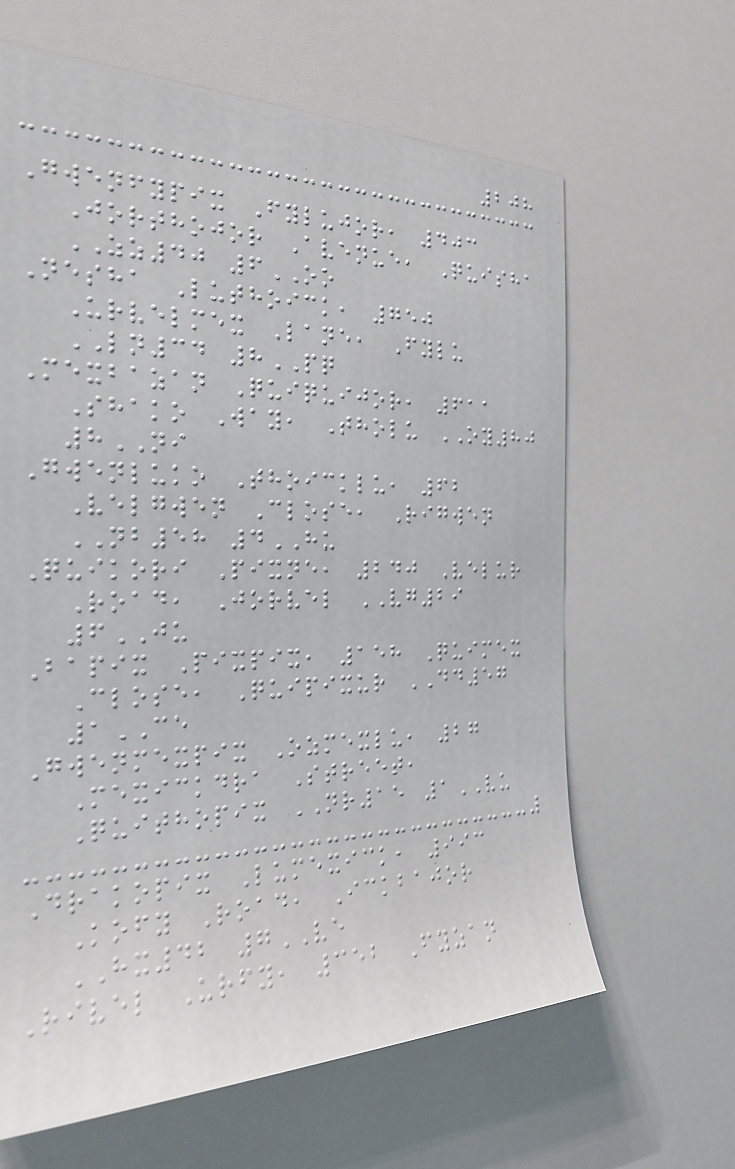208
Gwenfypix Fylujor, 403
Jorthojor Avenue, Quisha
ZZ40 6OO
Nesha Luthoick, 750
Urvelmex Lane, Fylu
LN34 8PQ
Mexbazan Quiquijor, 611
Shako Way, Tholu OY80
8NI
Gwenluko Thoicklu, 62
Velgwen Close, Rigwen
NB58 4HU
Quikori Pixne, 240 Velur
Road, Jorvel VG29
6JU
Bapix Pixpix, 158 Quimex
Close, Quipixur DD57
1CE
Gwenmexpix Ozmexlu, 27
Mexickdra Street,
Quithopix NR15 1VU
Drakopix Lumexick, 993
Kofy Road, Ickbajor
HX42 7VE
Rivel Urfy, 352 Fyzan
